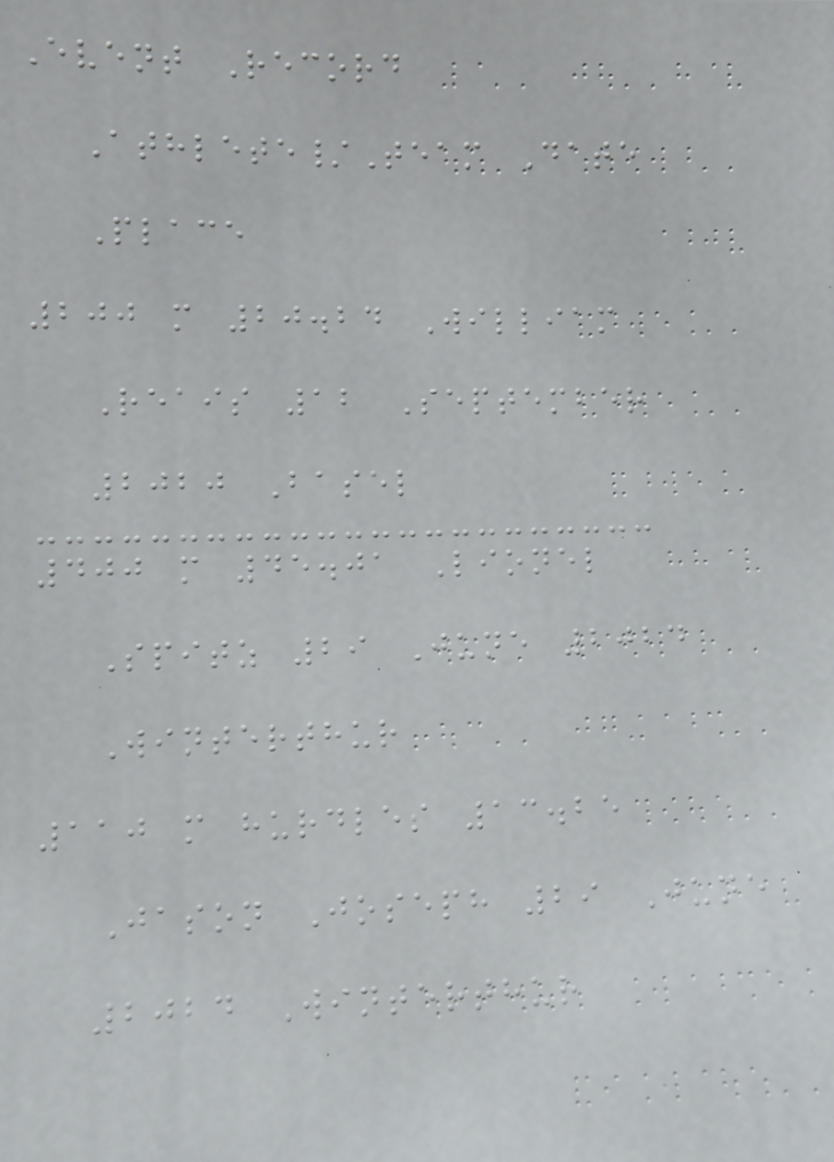Event Record
Athlete/Team Date
Place
200 m 20.24 William
Reais 12 September
2020 Basel
400 m 45.01 Lionel
Spitz 29 June 2024
Winterthur
110 m hurdles 13.25
Jason Joseph 29 June
2024 Winterthur
